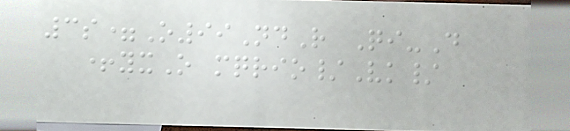3s=O99NdR Qi-D
+yxO mqrio/Vk/
